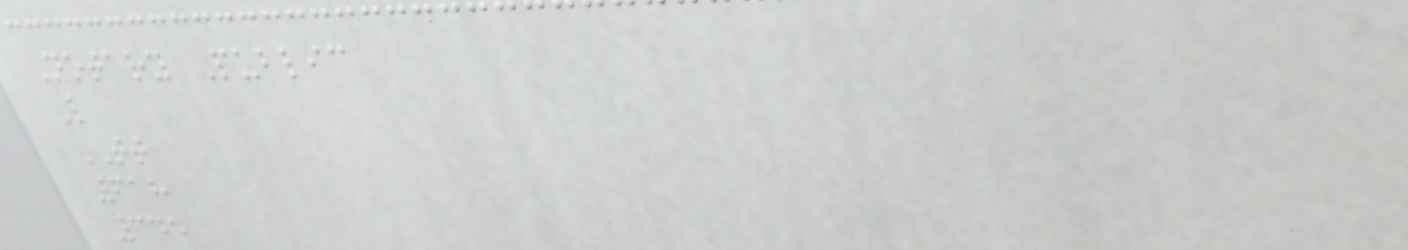Notary Public
L
TT
618
345
